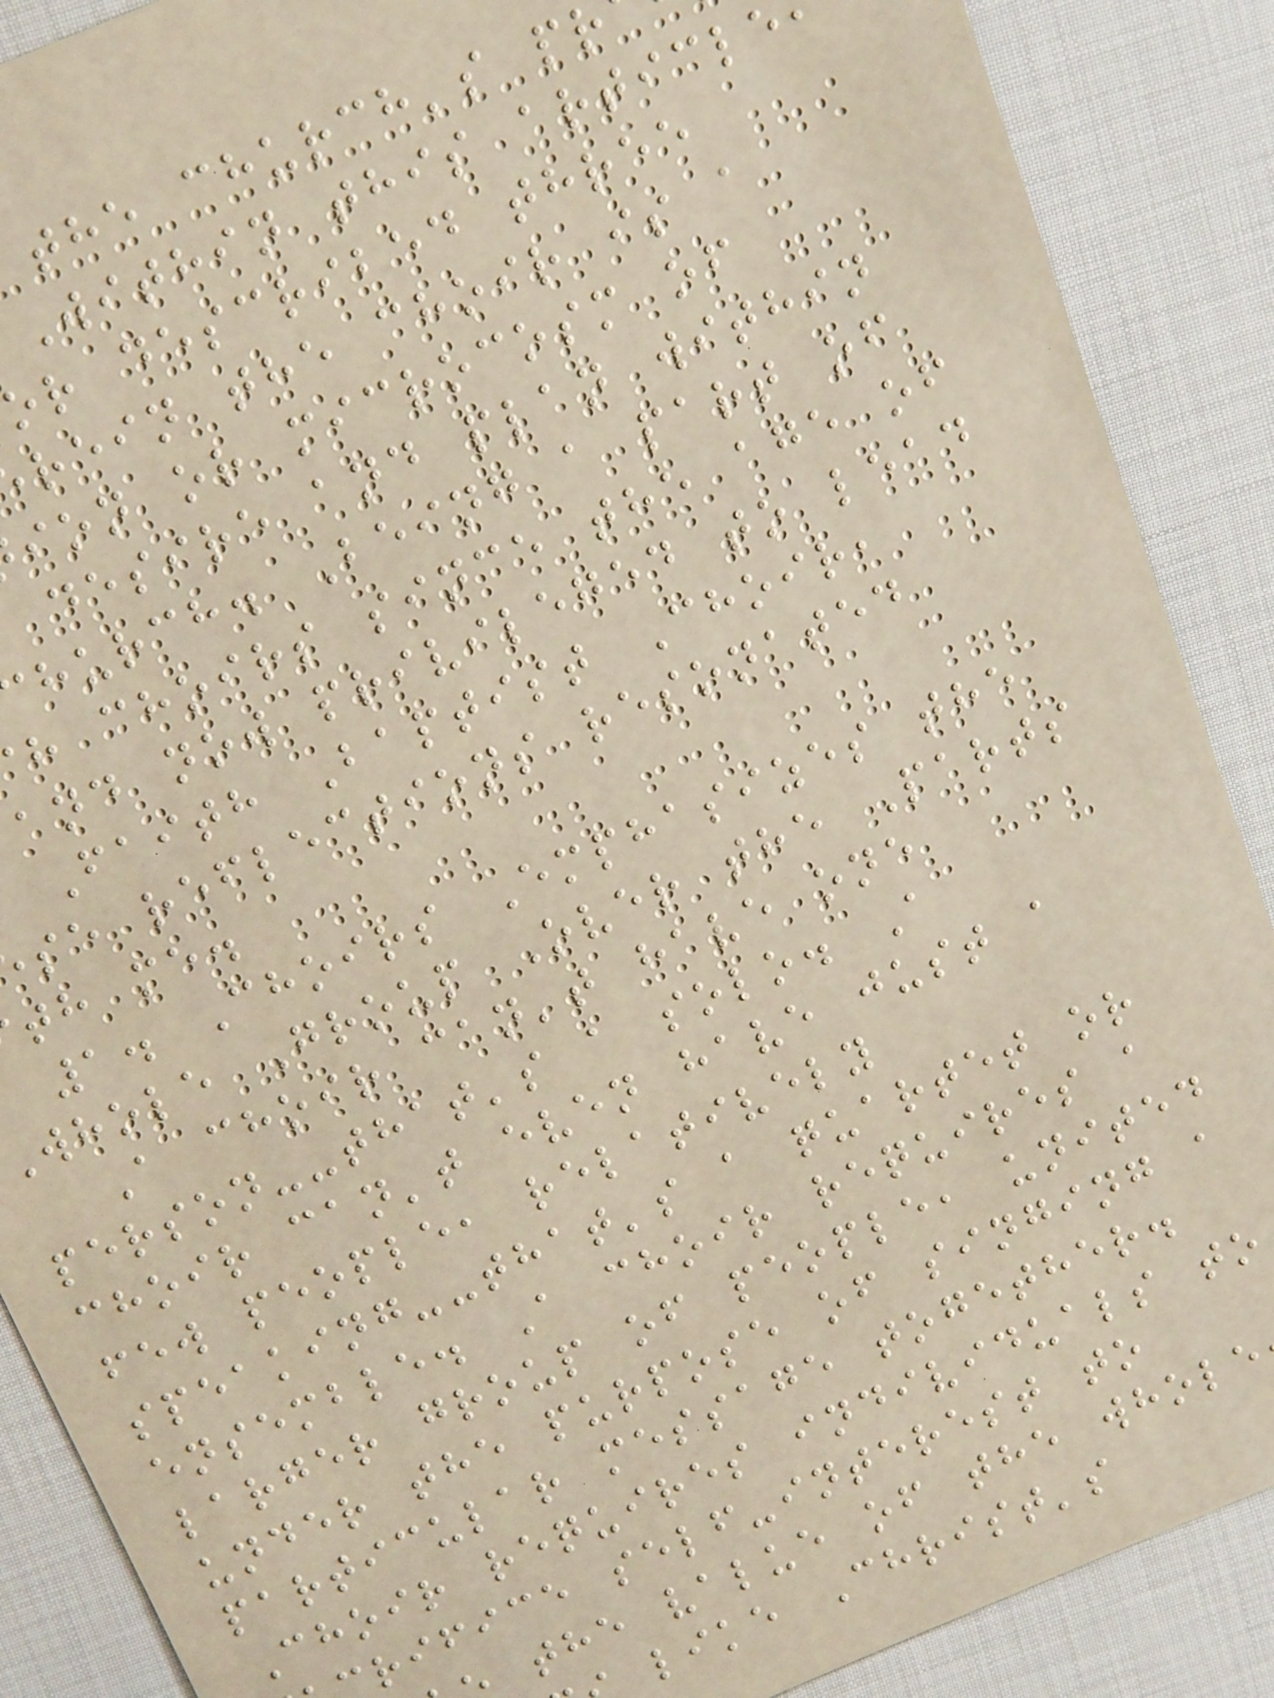the church's pr
Within this article
or described three
rein the choir is a
ion or microcosm of
desire and plan within
hurch. Being a part of
h choirs since the age of
and now privileged to lead
Faith Baptist Choir,
se reflections resonated
th me.
1. Choirs Emphasizes the
whole Group Over the Parts
A choir can't have one
person--that's a solo. A
choir can't even have just a
few people, relatively
speaking--that's a quartet or
ensemble. A choir requires a
larger group of people, united
under the purpose of singing a
particular message together.
Choir requires individuals to
rifice self-interest to
the value of the whole
like Christ's
